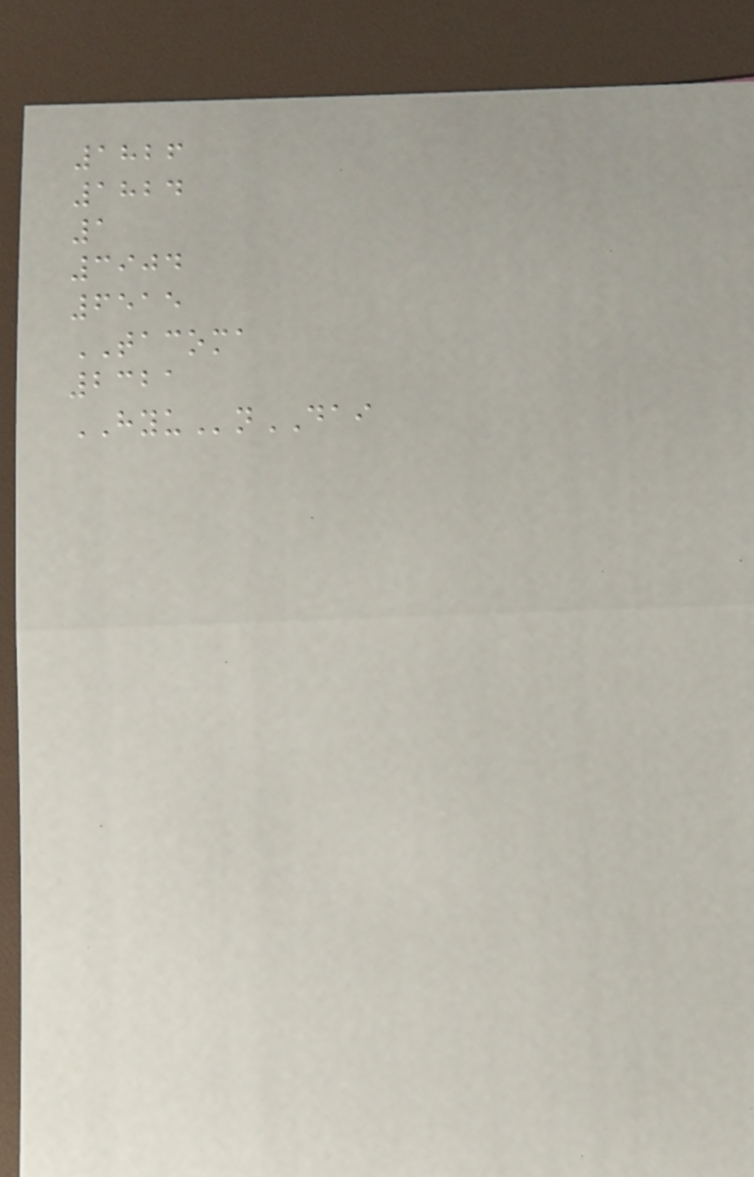1826
1824
1
3904
6515
TACOMA
2321
HYUnDAI
